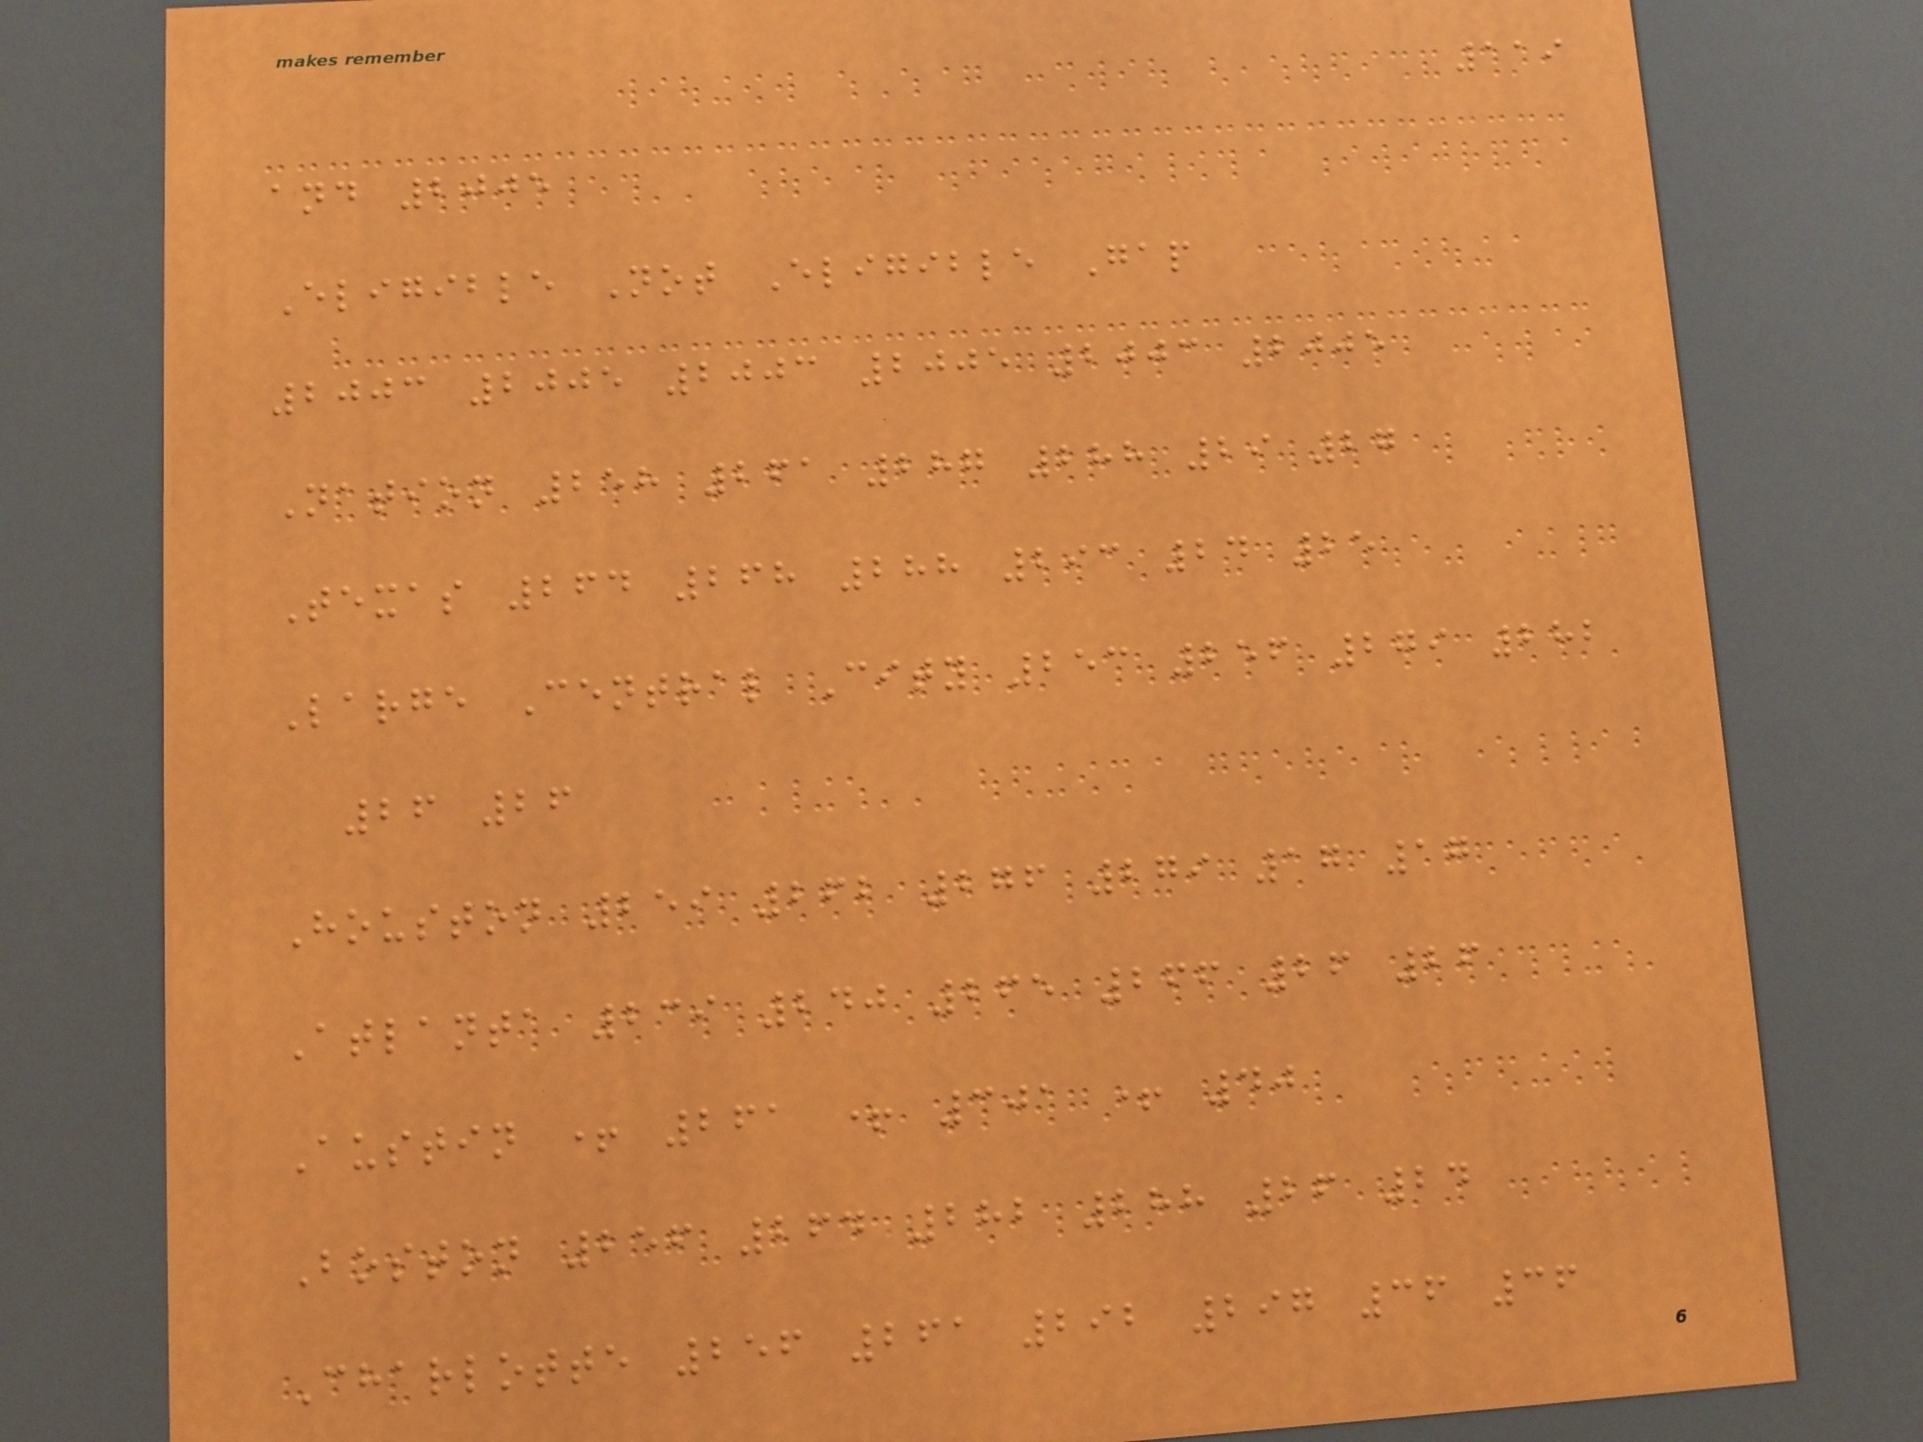119
and 2005
Eligible Not Eligible Gap
2003 2005 2003 2005 2003 2005
Nation 258 261 287 288 29 27
Texas 264 268 288 293 24 25
Large Central City 253 256 279 282
26 26
Houston 259 262 276 279 17 17
Atlanta 239 240 265 266 26 26
Austin + 261 + 301 + 40
Boston 256 264 282 288 26 24
Charlotte 256 261 292 297 36 36
